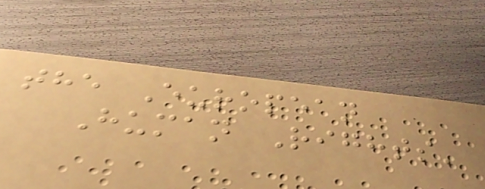the European
Human Rights'
